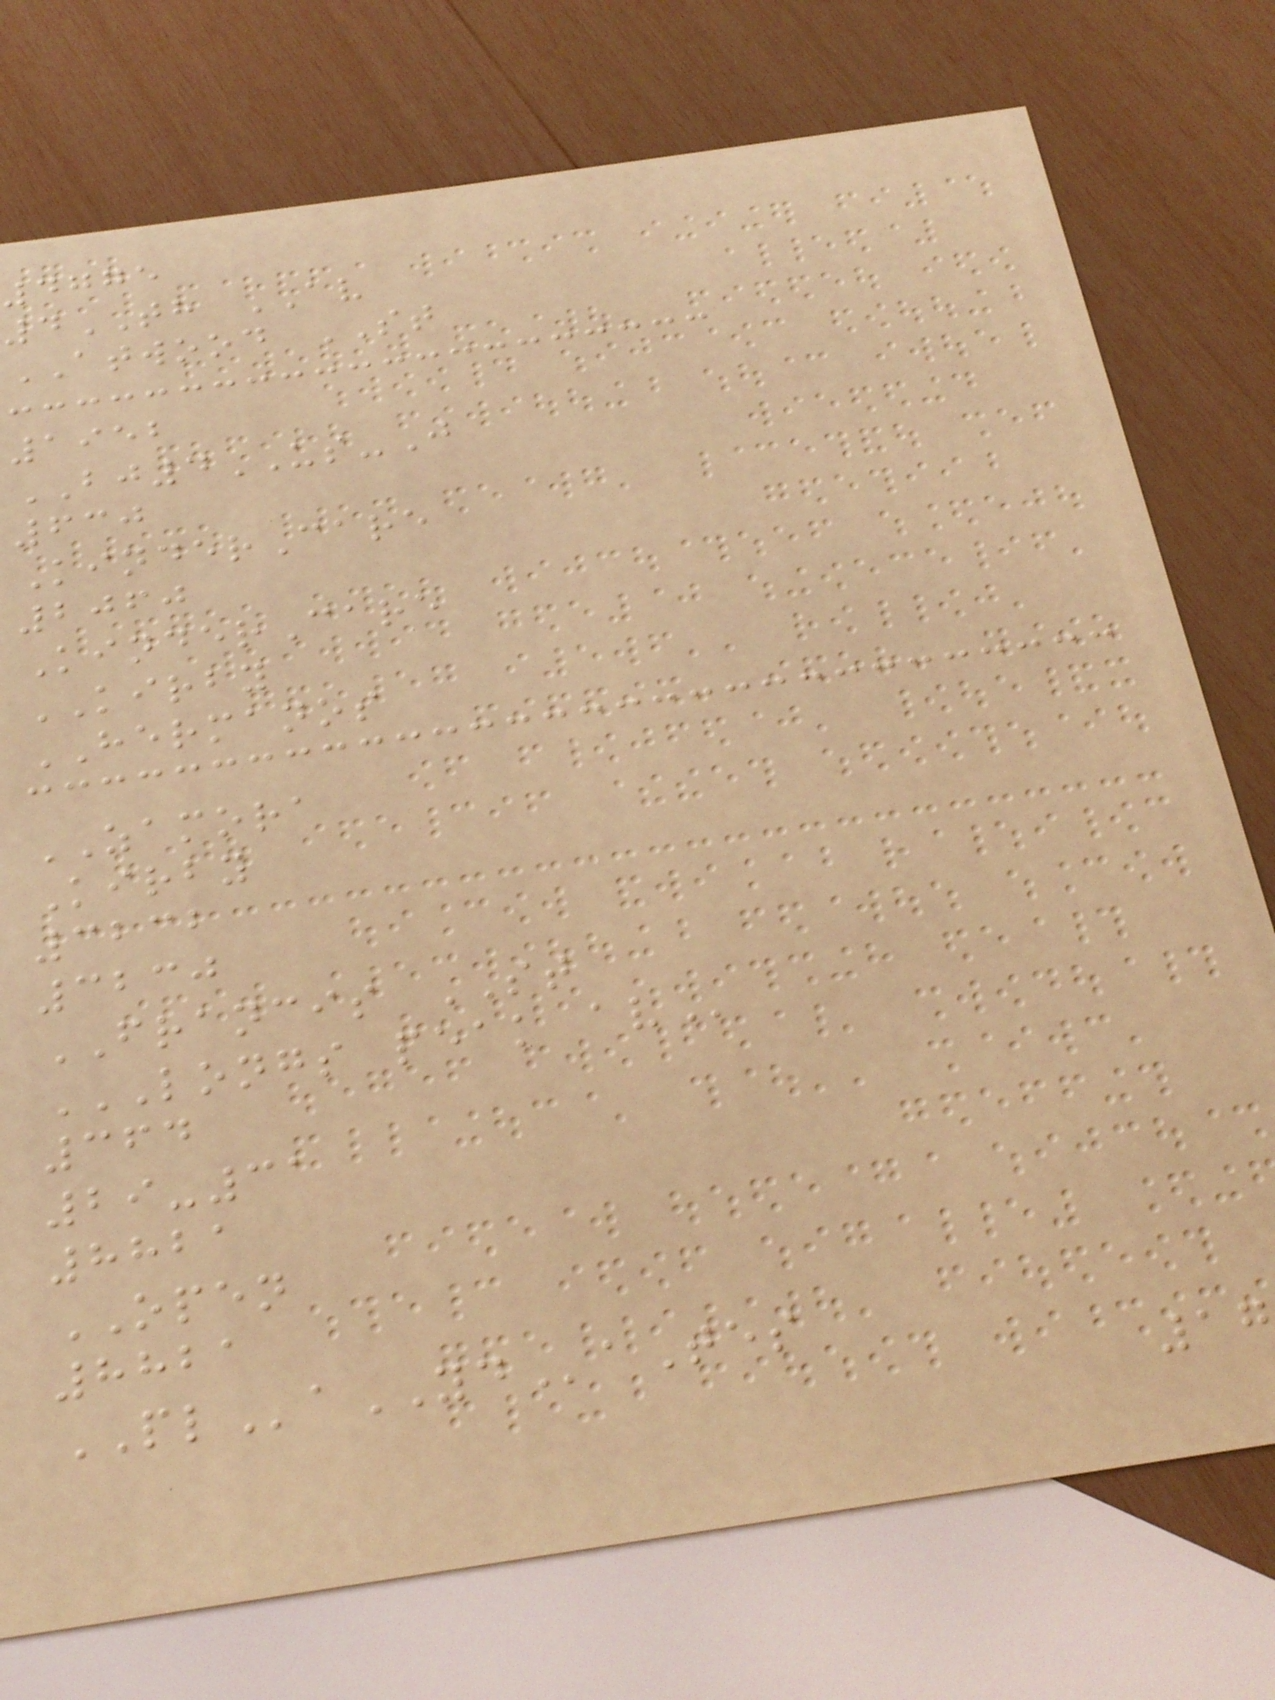4775
4TH AV
ATWOOD ST
1952
BJ4US-J
630
KinderCare
2060
KinderCare
KIRBY
HERMANOS
ZAMORA
Kirby
3232
3230
FRANCIS ST
LONGS PEAK AV
364
29-31
8821
OPEN
8821
PLaYDaTes
